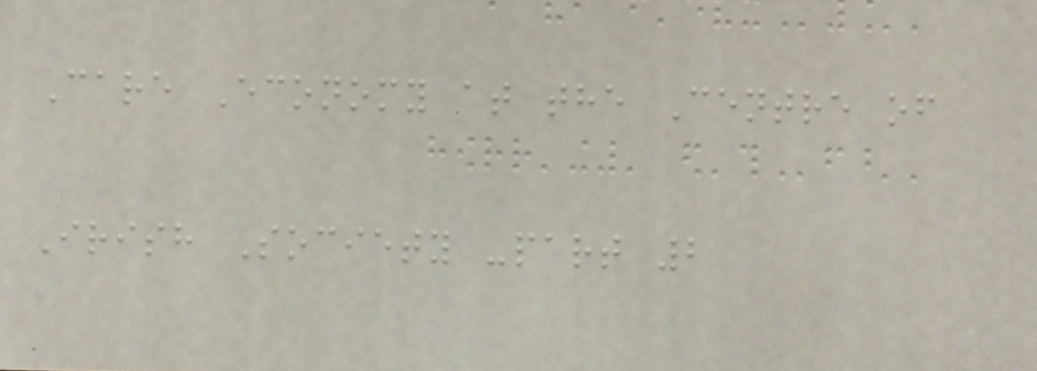Care Economy at the Centre of
Irish Society -part 2
